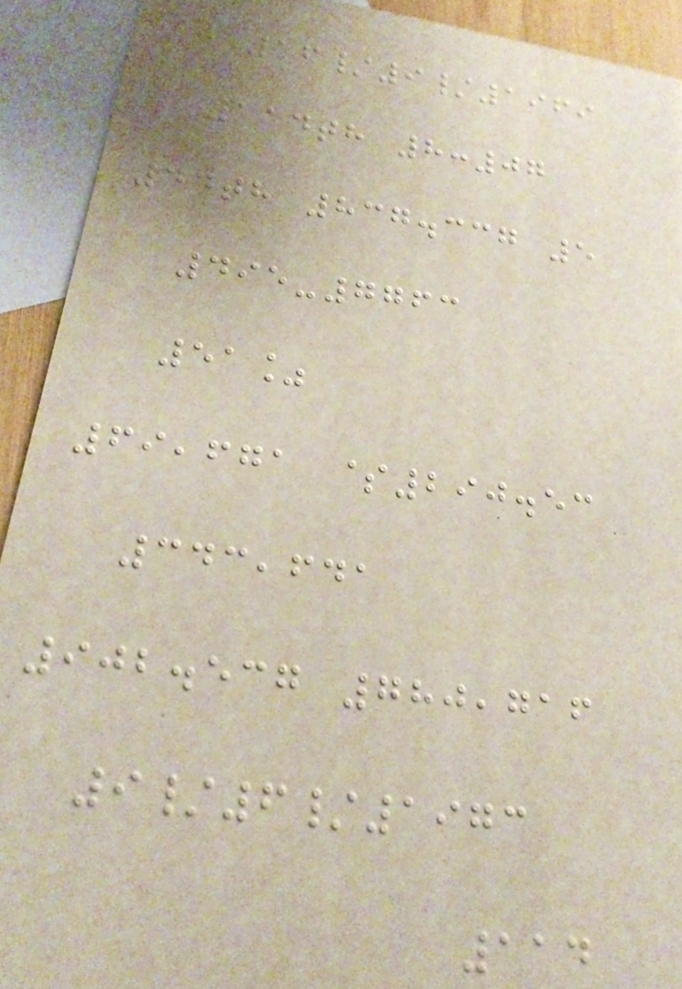8 16/9/1969
114th 8:07
44th 837.337 5
495-7763
51%
69,671 $290.53
343,641
902.537 780,716
9/6/1973
114
